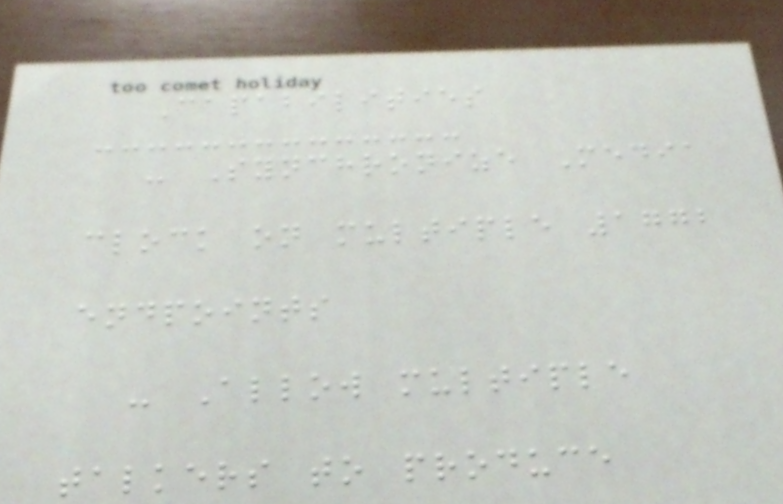Capabilities
- Synchronize Media
clock on multiple 1772
endpoints
- Allow multiple
talkers to produce
